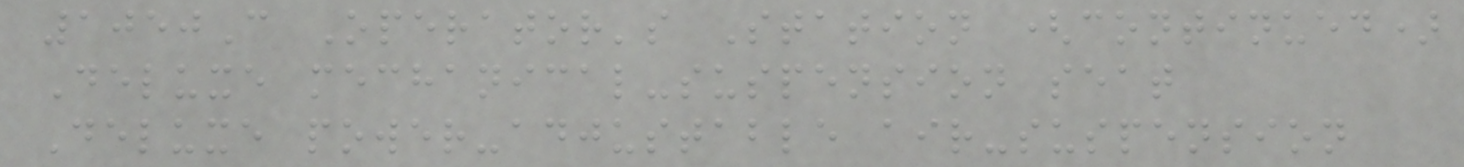1050C Operator's Station (continued)
Deluxe mechanical-suspension seat
Deluxe power-adjustable air-suspension
